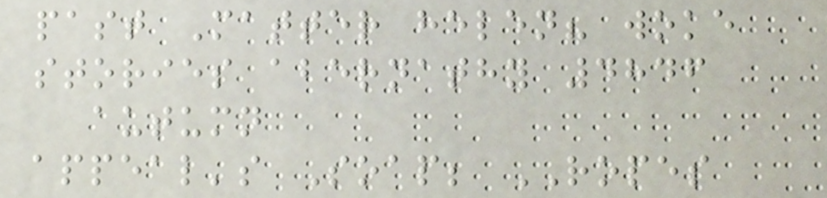past Matter helen? woke
stories abernathy 4846
autumn
appeal's Soap; ROPES
